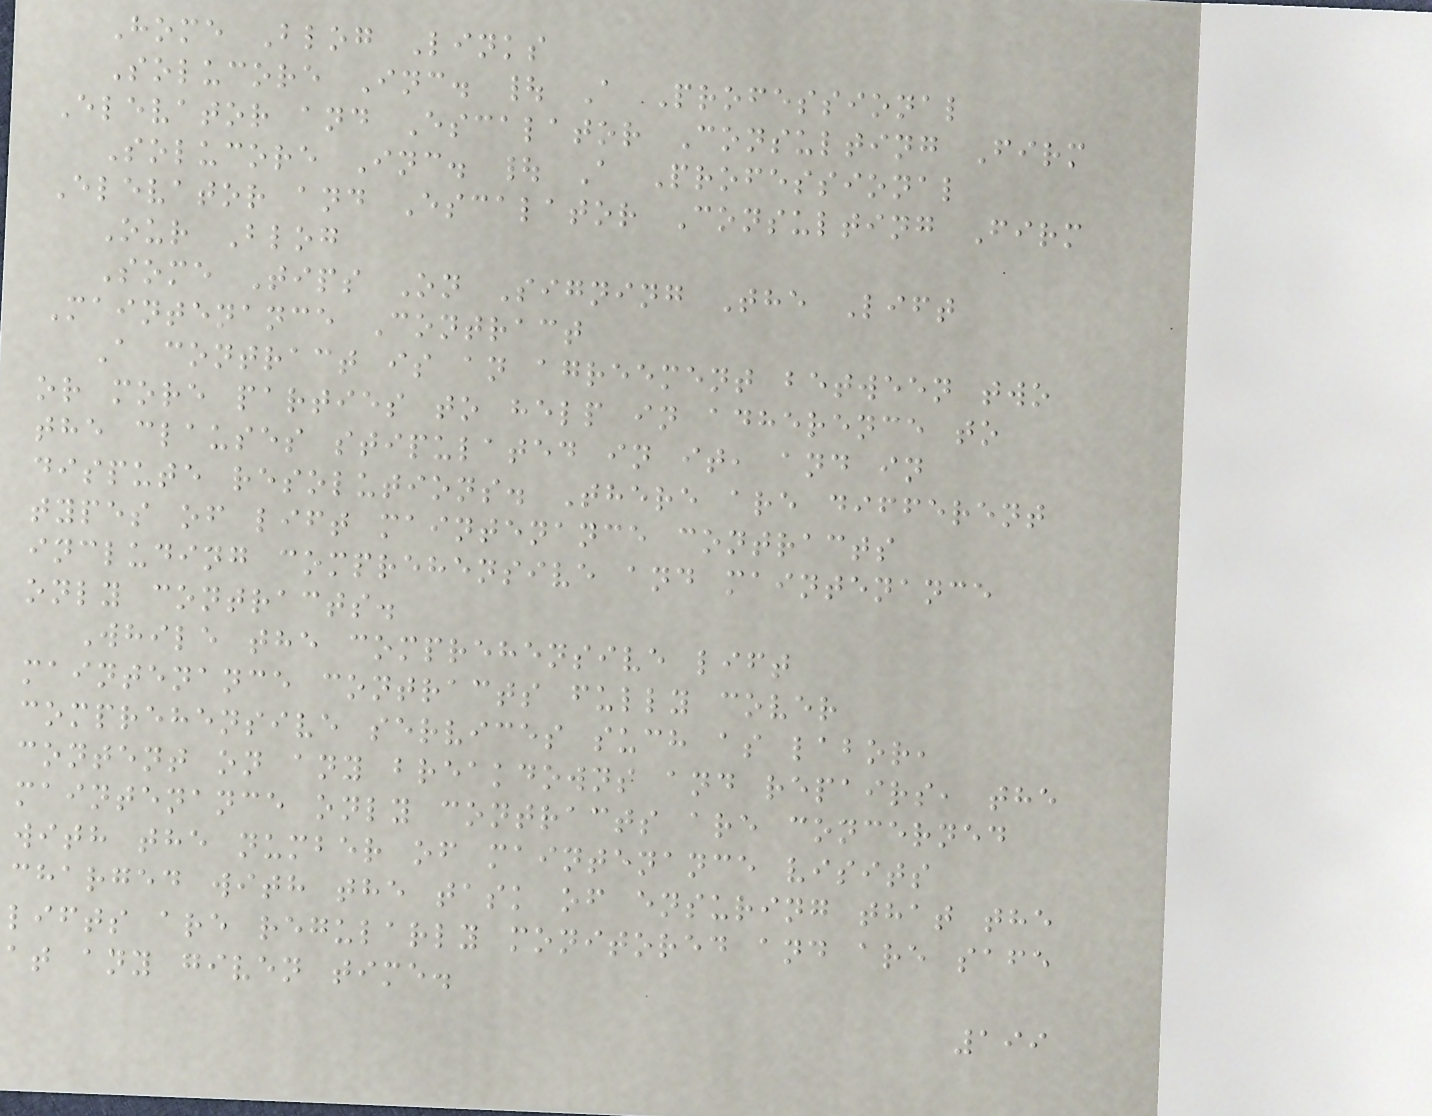Home Blog Links
Solucore Inc. | A Professional
Elevator and Escalator Consulting Firm
Solucore Inc. | A Professional
Elevator and Escalator Consulting Firm
Our Blog
Some Tips On Signing The Lift
Maintenance Contract
A contract is an agreement between two
or more parties to help in adherence to
the clauses stipulated in it, and in
dispute resolutions. There are different
types of lift maintenance contracts
including comprehensive and maintenance
only contracts.
While the comprehensive lift
maintenance contracts fully cover
comprehensive services such as labor,
content on any breakdowns and repairs, the
maintenance only contracts are concerned
with the number of maintenance visits
charged with the task of ensuring that the
lifts are regularly monitored and are safe
at any given time.
199
